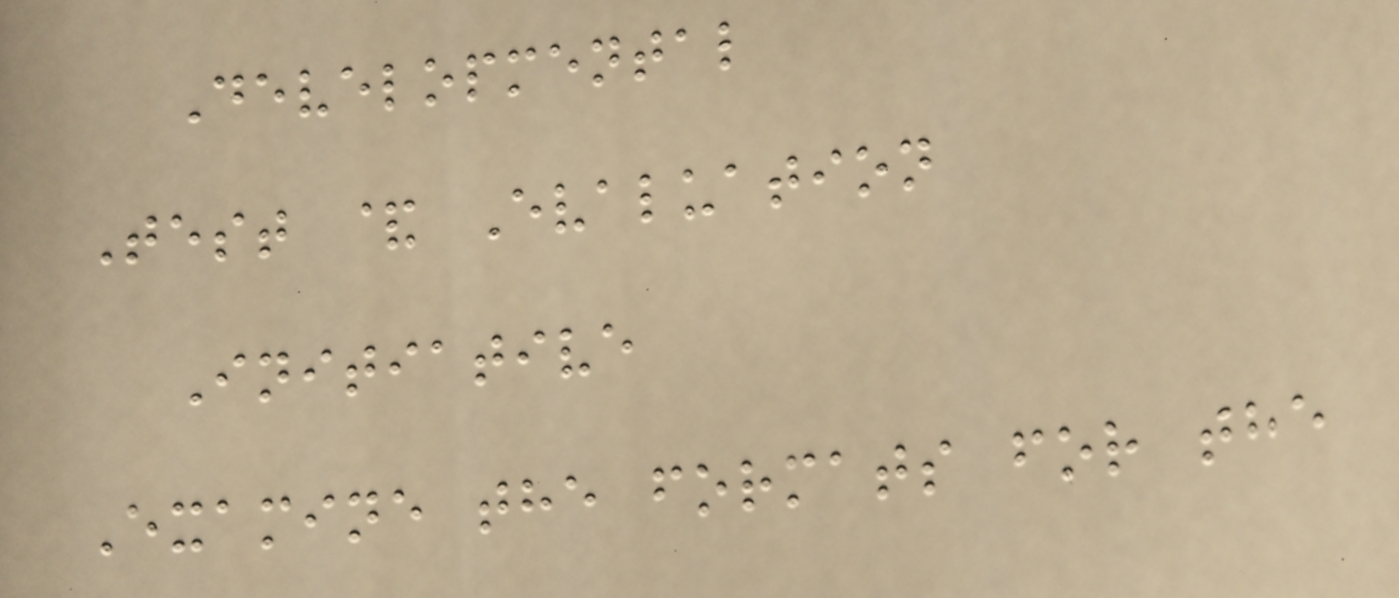Developmental
Test & Evaluation
Initiative
Examine the formats for the
